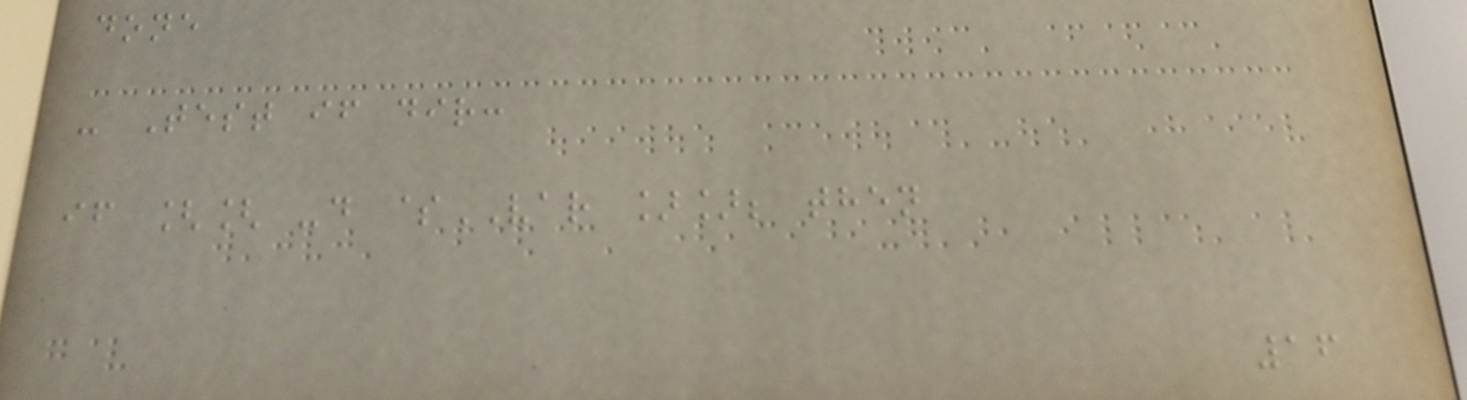done
- Test if dir:
if [[ -d $VAR ]]; then
16
